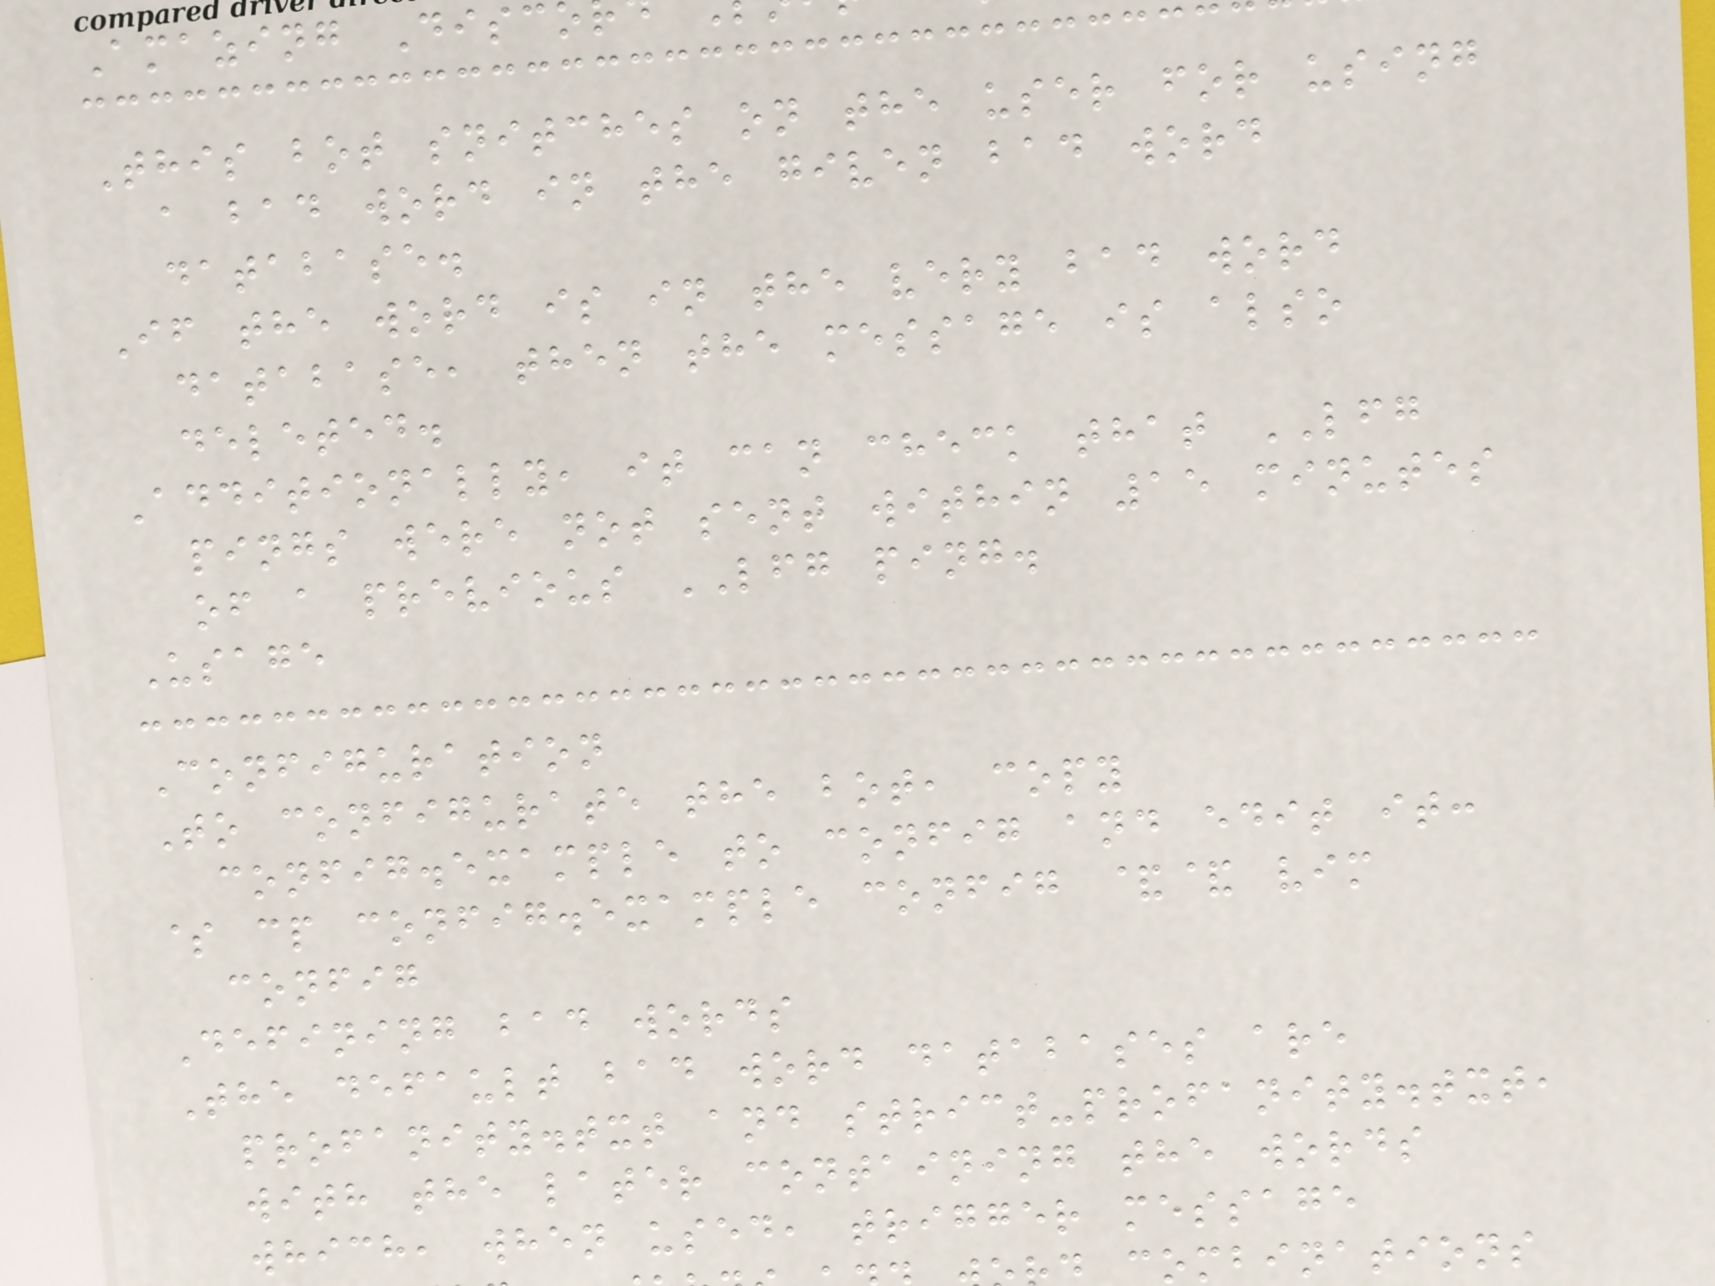Amazing Disc
This bot snitches on the user for using
a bad word in the given bad word
database.
If the word is in the very bad word
database, then the message is also
deleted.
Additionally, it can check that LFG
pings were not sent within 15 minutes
of a previous LFG ping.
Usage
Configuration
To configurate the bot, copy
config.example to config and edit it:
$ cp config.example config && vim
config
Defining bad words
The default bad word databases are
profanity.txt and strict-profanity.txt,
with the later containing the words
which, when used, trigger message
ombinations
